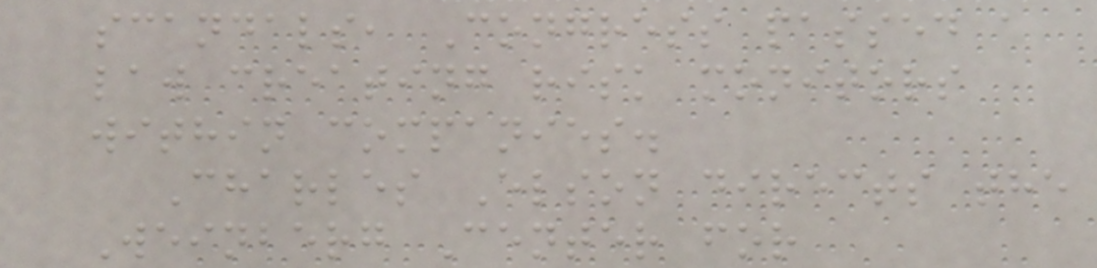scandals, Congress passed a
law creating risk monitors
within companies.
Charles Elson directs the
Weinberg Center for
